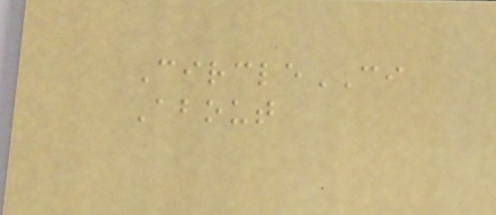CircleCI
About
